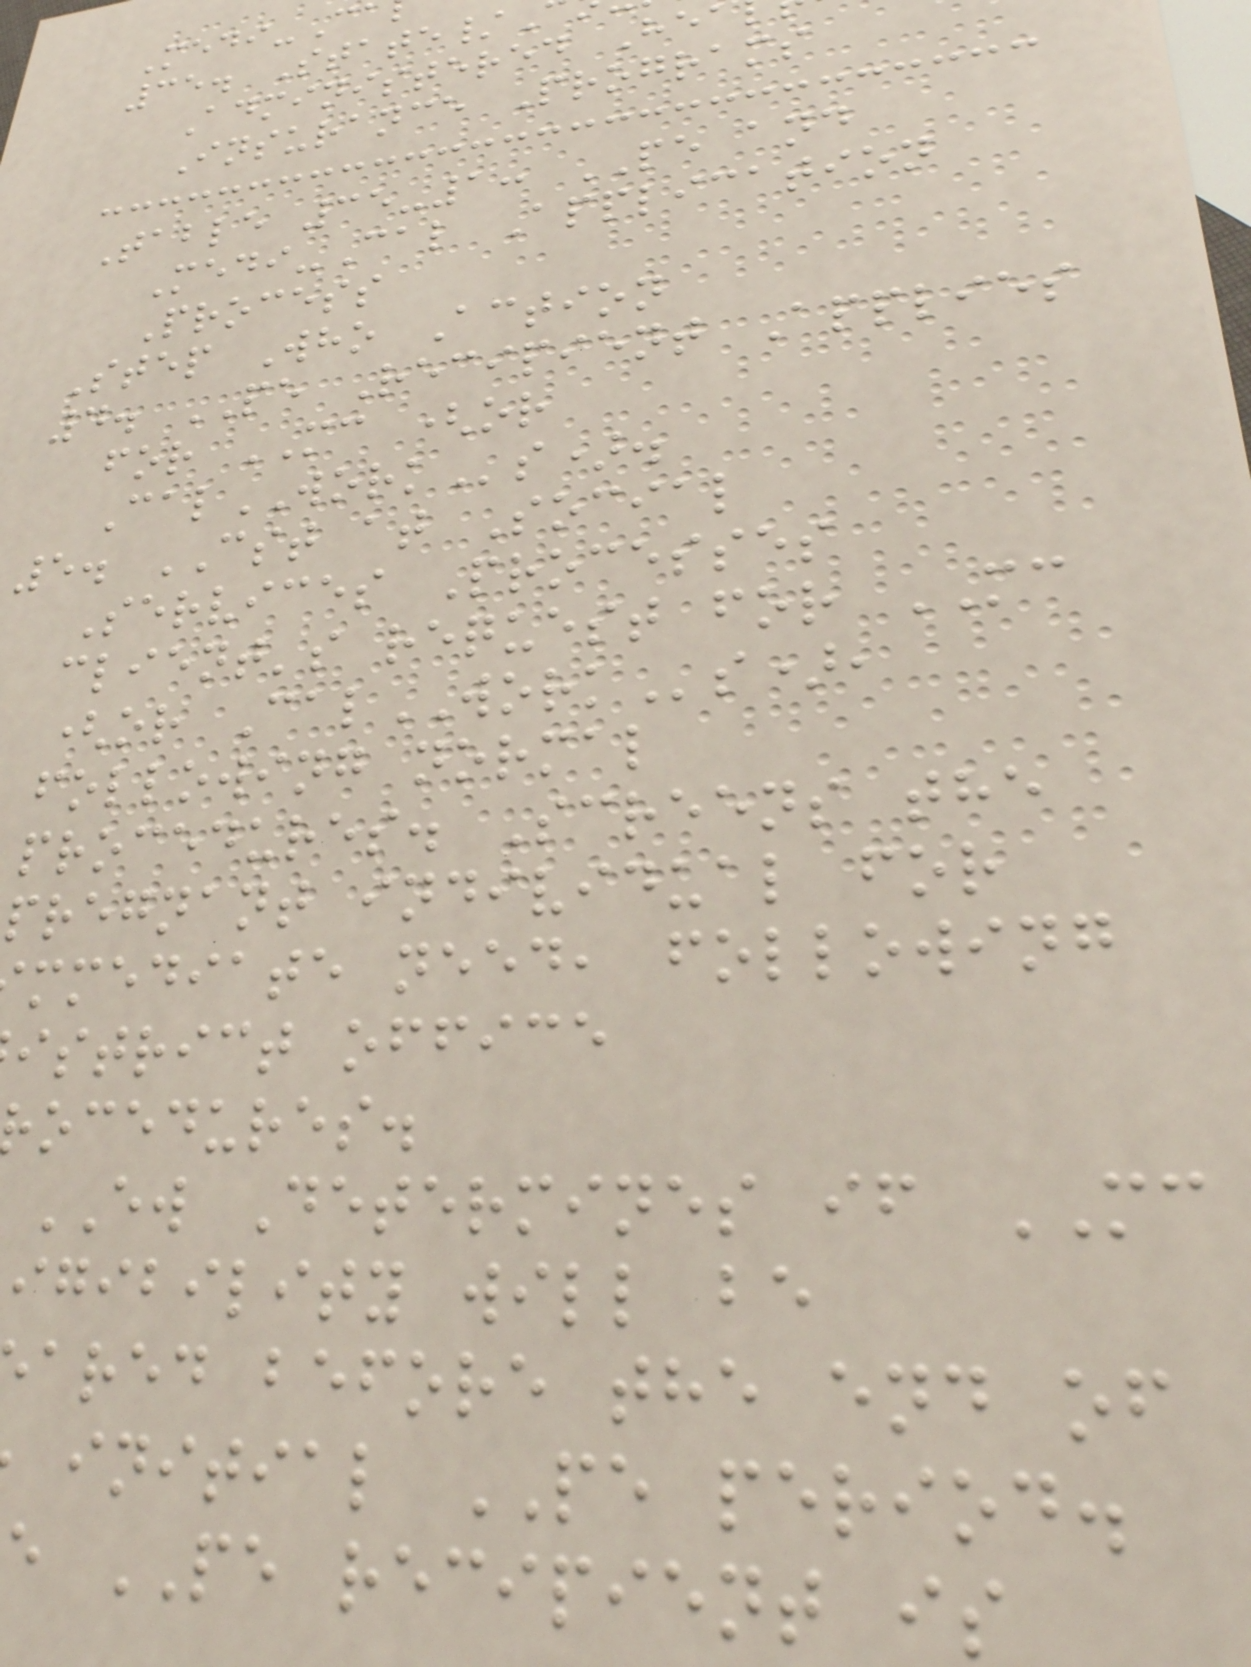Medi-C
35. State/
Administered He
Insurance Programs
Table 35-1: PE and
Medi-Cal Application
Process
Step Who Action
4. PE Recipient Applies
for MC (or
CalWORKs).
5. CST at Social
Services Processes
client's request for MC
(or CalWORKs),
following normal
procedures. Screens the
pregnant individual for
mmediate need, following
istrict office
ocedures.
EW Determines if MC
igibility will be
ared before the end of
initial PE period.
e PE recipient is
